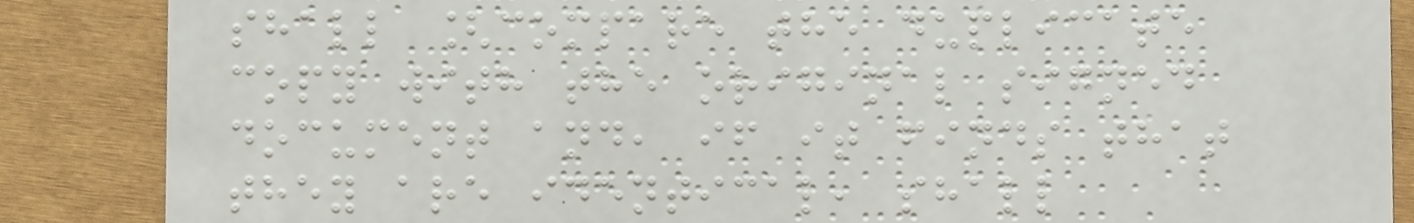shall [compare the duplicate
copy with the original signed
document and, if it finds that
they are identical, shall
